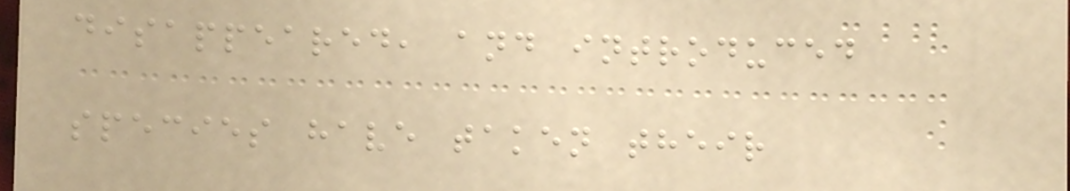disappeared, and introduced
species have taken their
